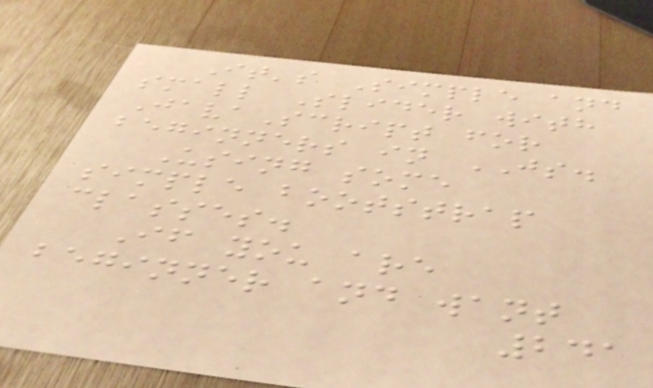It's Simple and
small Slider with
JavaScript for
beginners in JS.
Using some
simple bootstrap
classes.
If you are
beginner and want
241
